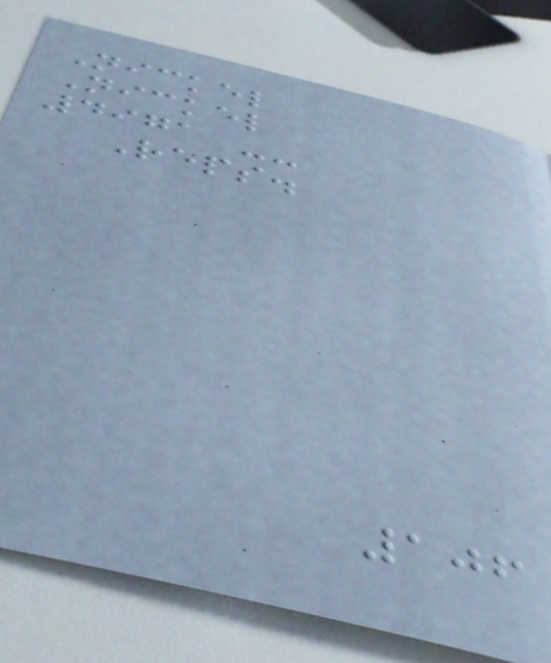Nickel
Nickel
4971 --
Reps.
106
